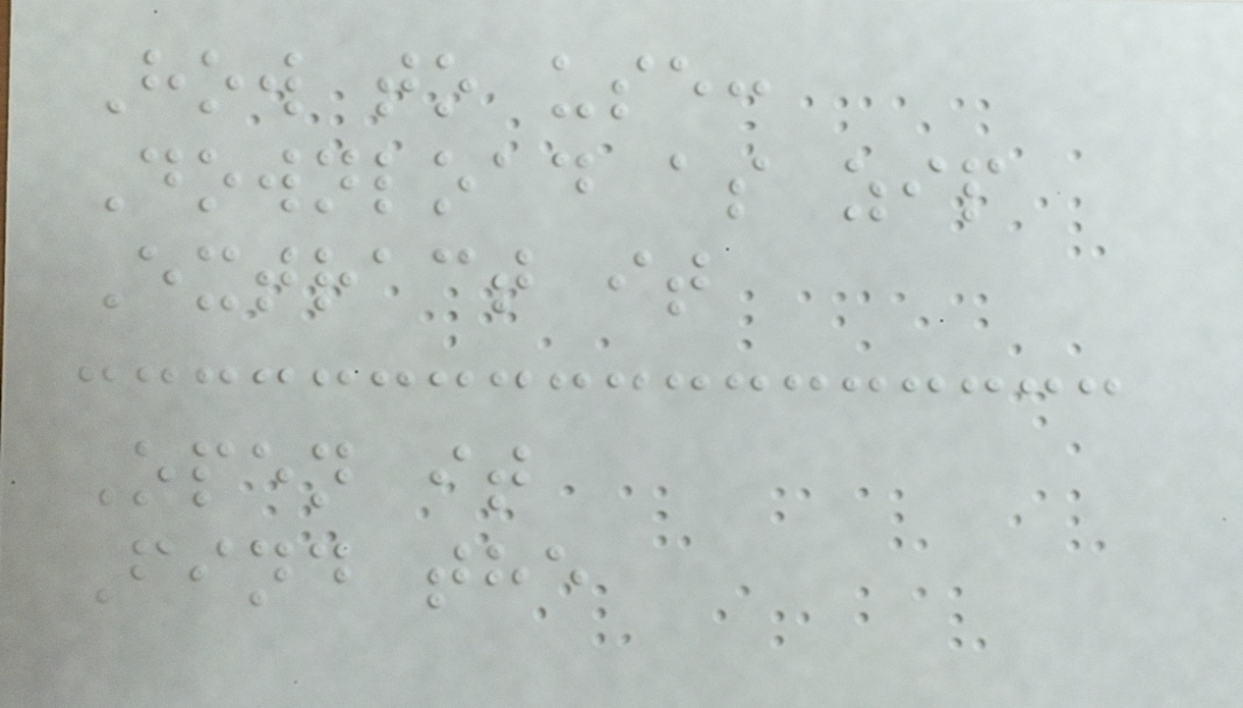How to use:
Download as zip
Extract it
Open it
Find the
